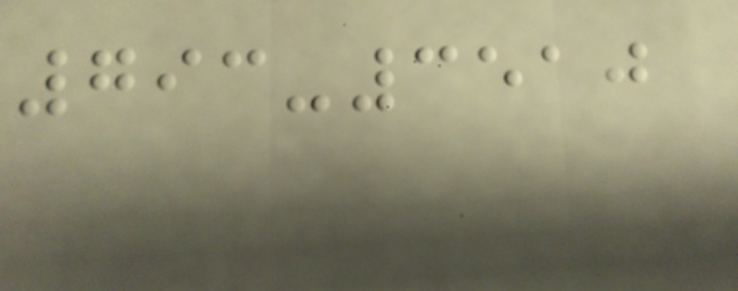793-3510
